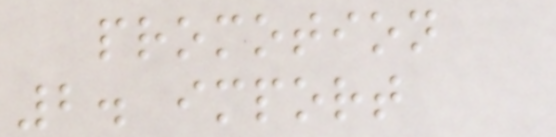promotion
2. import
